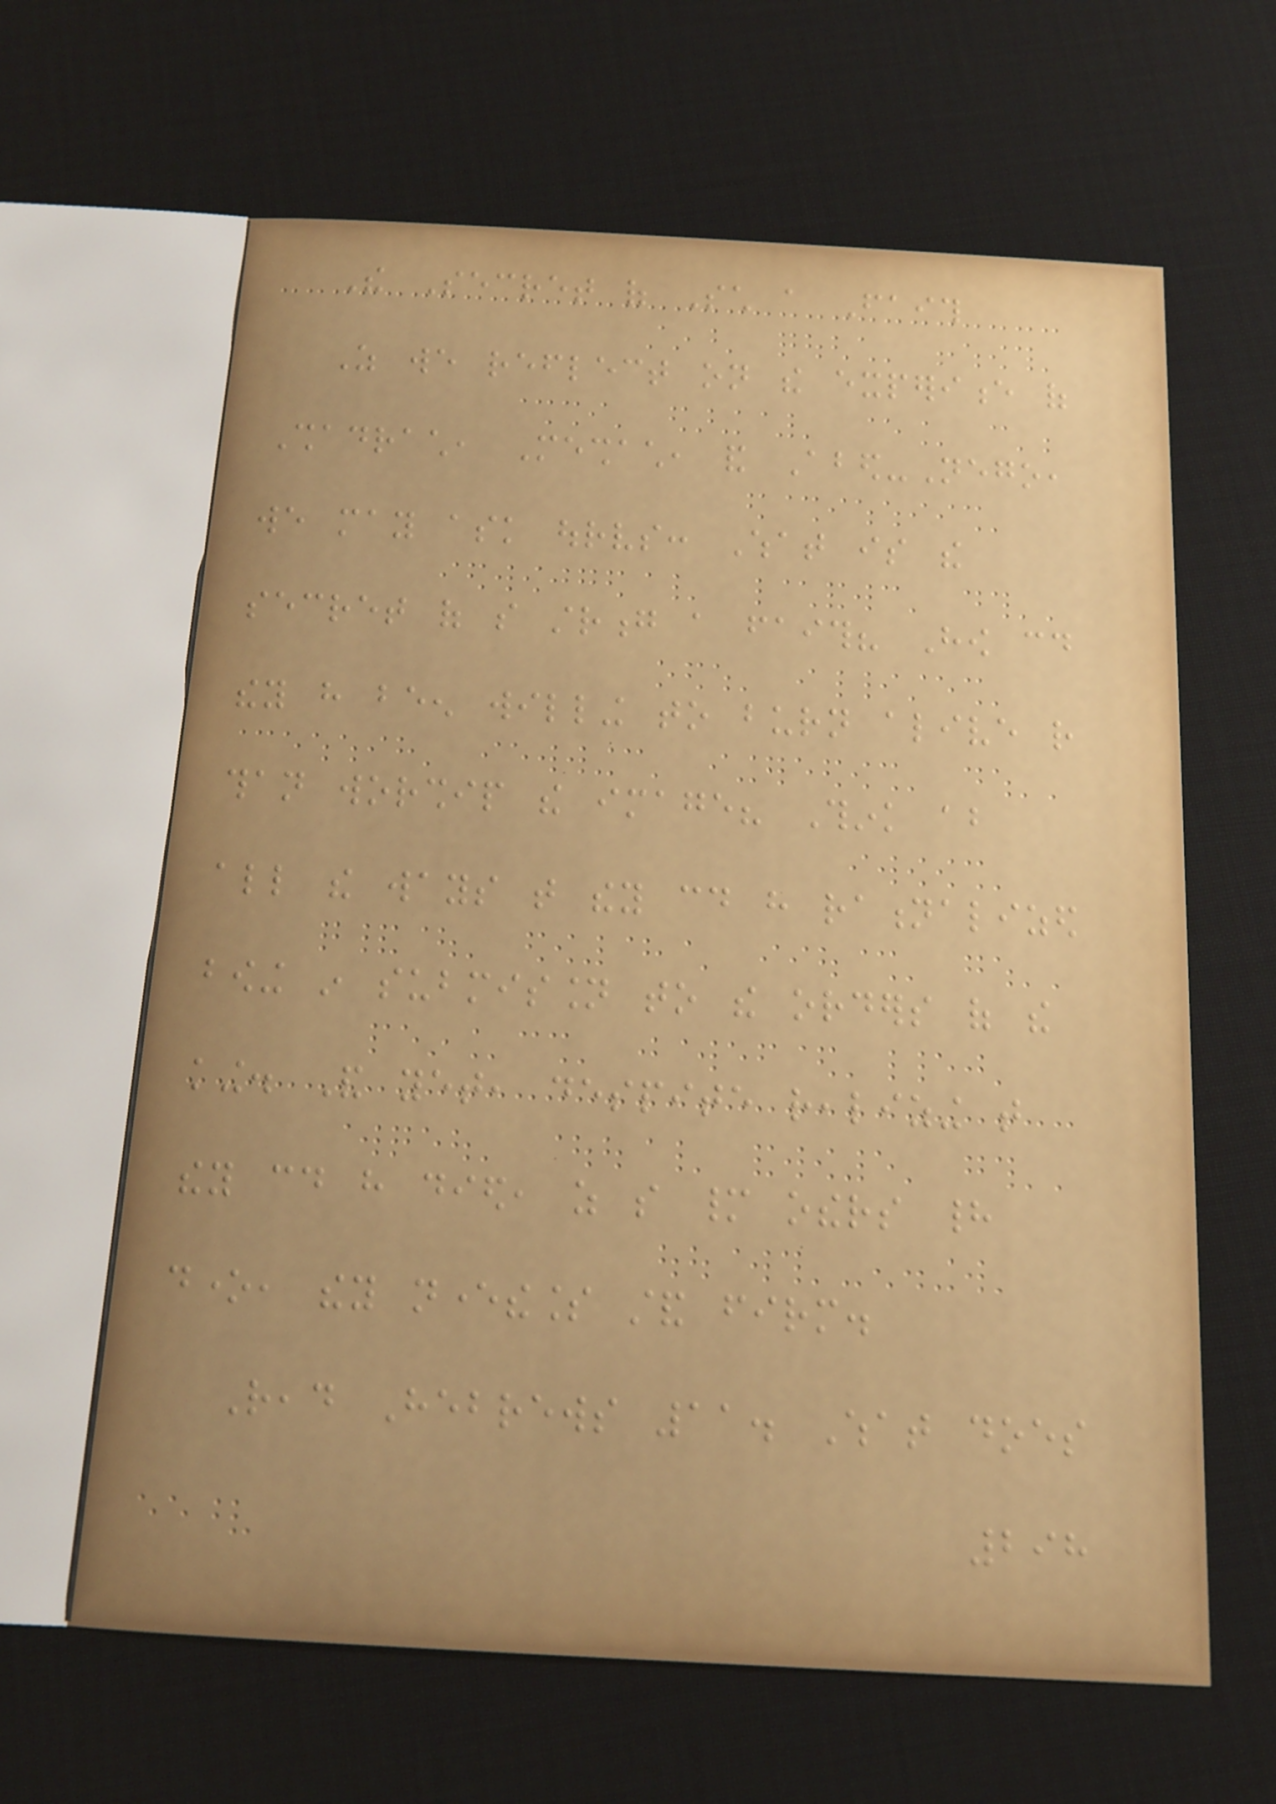The Secret of Such a Faith
As we reflect on the experience of
Shadrach, Meshach, and Abed-Nego,
we may ask ourselves: What is the
secret of so strong a faith? How could
they have been willing to burn alive rather
than worship the image? Think about
all the ways that they could have rationalized
bowing in submission to the orders of the
king. And yet, despite realizing that
they could have died, as so many others had
done, they nevertheless stand firm.
Read Hebrews 11. What does
298
